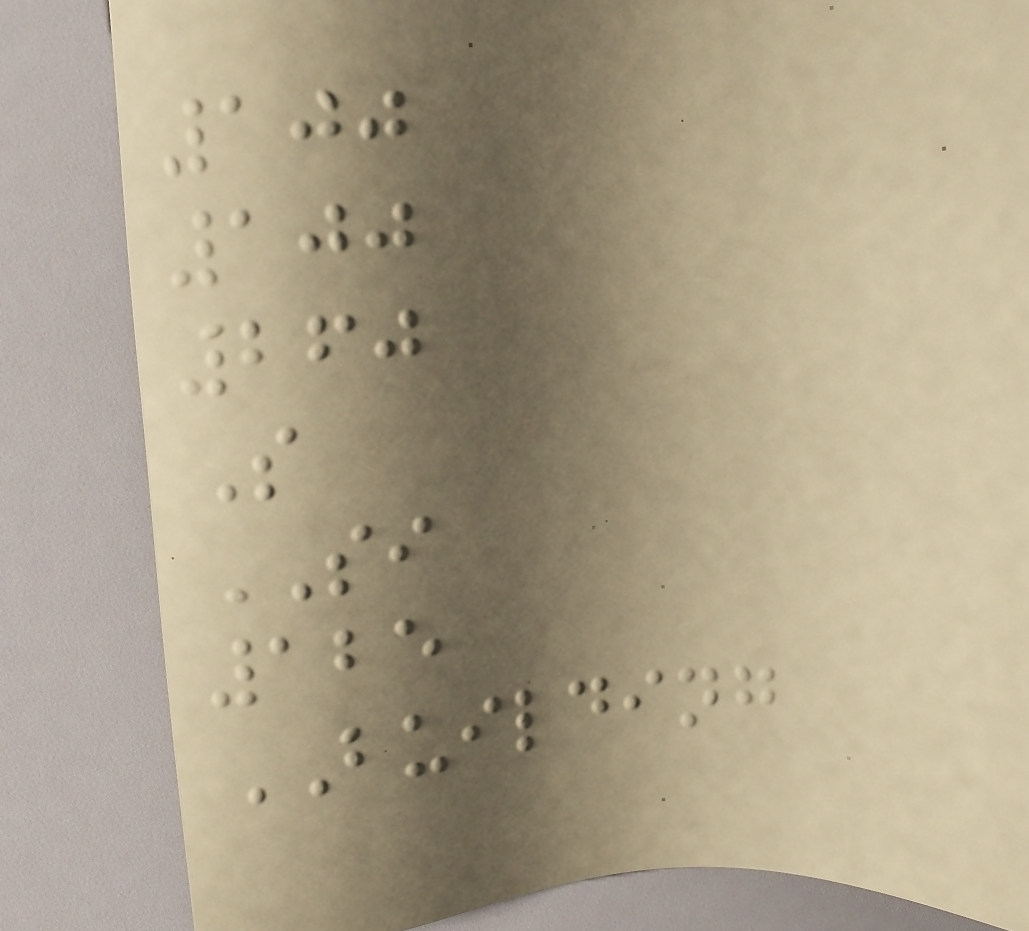100
100
260
S
SI
125
BUILDING
